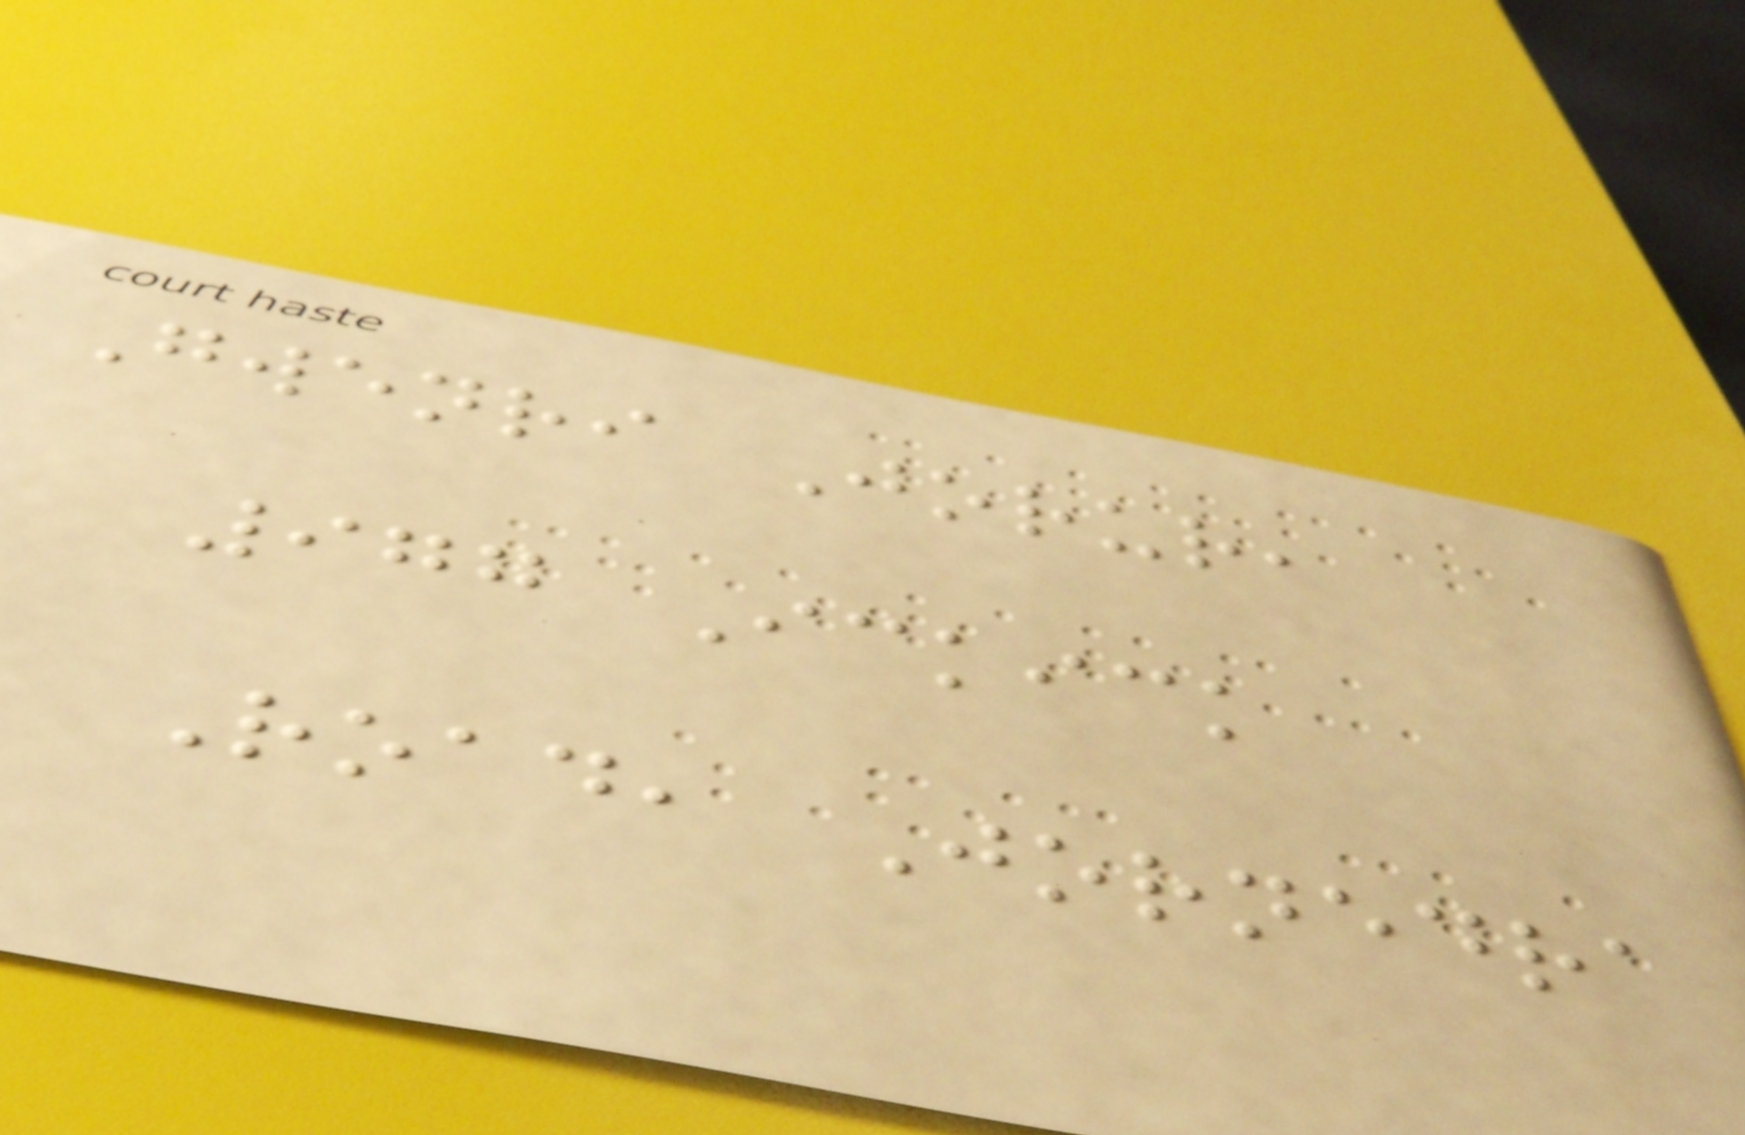Gwenri Jorur,
977 Ickick
Road, Jornedra
